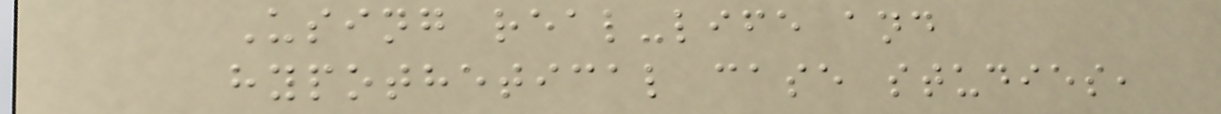Using real-life and
hypothetical case studies,
